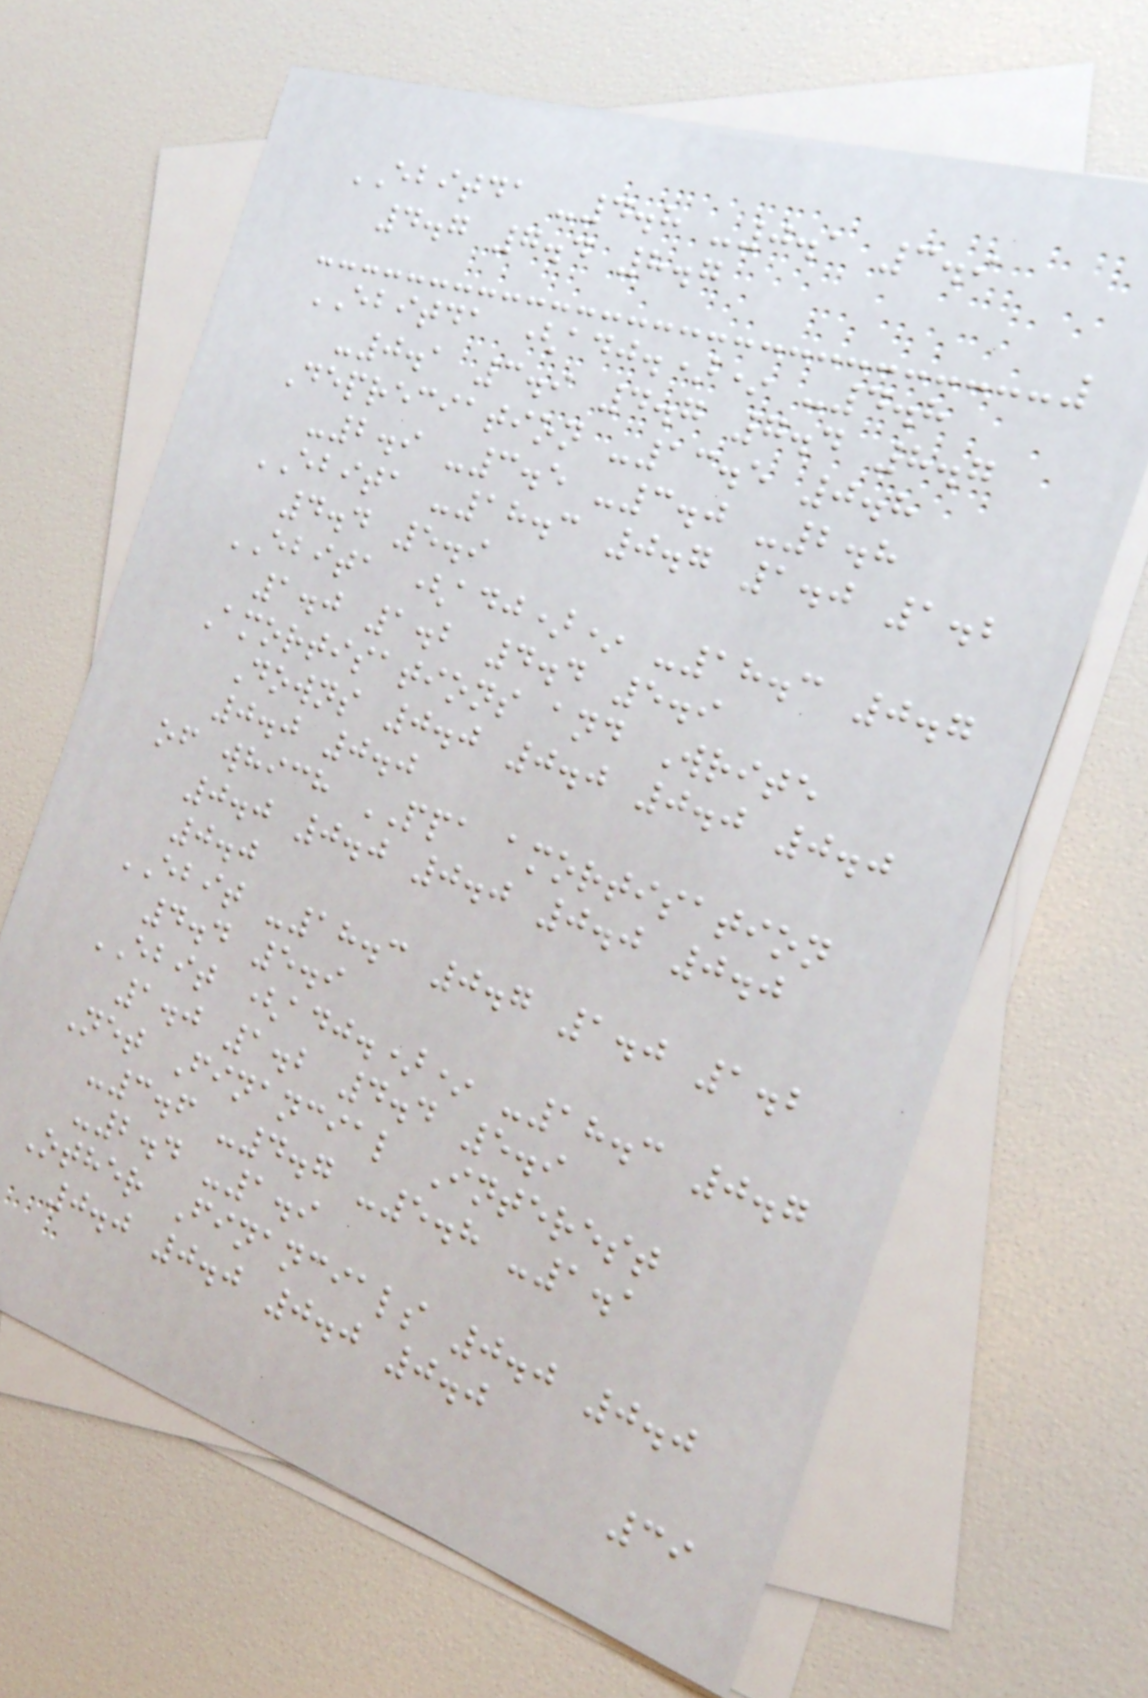EBITDA -4.8 -0.1 3.9
4.7 7.4 8.7
EBITDA (adj.)* -4.8
-0.1 3.9 4.7 7.4 8.7
Depreciation -13.5 0.8
-2.9 -3.5 -3.0 -2.8
EBITA -18.3 0.7 1.0 1.2
4.4 5.9
EBITA (adj)* -18.3 0.7
1.0 1.2 4.4 5.9
Amortisations and Write
Downs 0.0 0.0 0.0 0.0
0.0 0.0
of which PPA amortisation
0.0 0.0 0.0 0.0 0.0
0.0
EBIT -18.3 0.7 1.0 1.2
4.4 5.9
EBIT (adj.)* -18.3 0.7
1.0 1.2 4.4 5.9
Net Financial Interest
-3.6 -4.7 -5.8 -1.1
-2.4 -1.9
Other Financials 0.0 0.0
0.0 0.0 0.0 0.0
39
